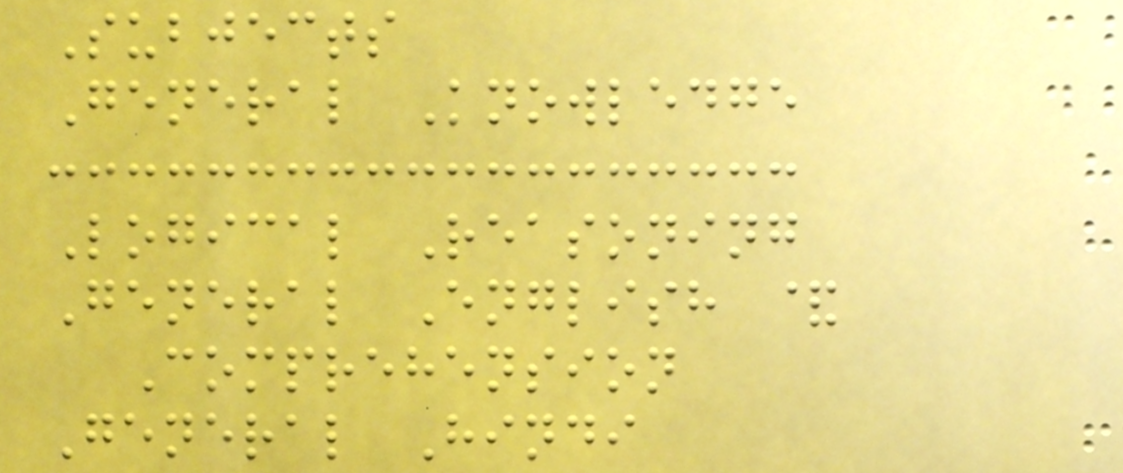Subjects
General Knowledge
Logical Reasoning
General English &
Comprehension
General Hindi
